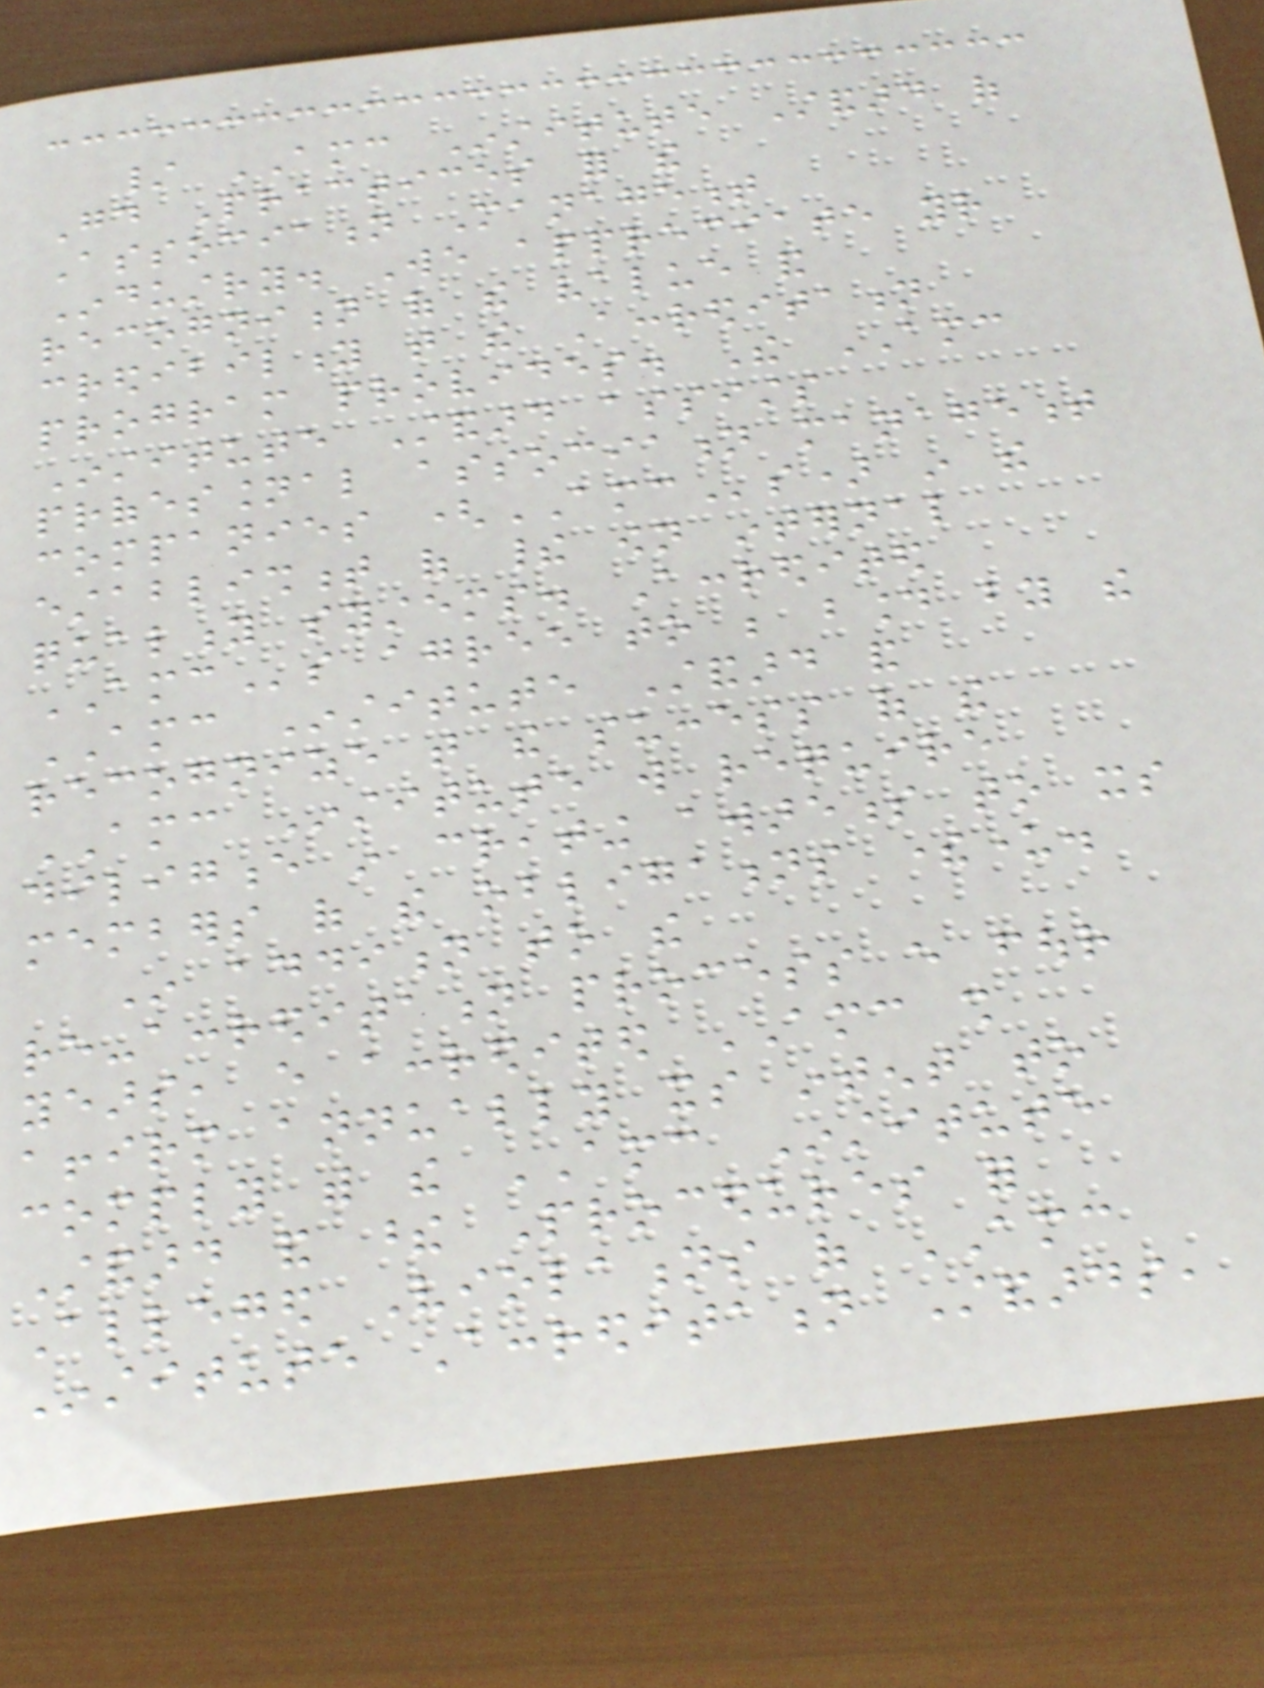/ AMC Institute Standard of
Good Practices for the
Association Management
Industry. We appreciate your
recognition of the value and
credibility that the Accreditation
program provides. The AMC
Institute Standard assists
professional association management
companies (AMCs) in the
establishment of their own internal
quality systems. Accredited
AMCs agree to be bound by the
AMC Institute Standard and
recognize that the success of the
AMC Institute will require
diligence in creating awareness to its
members of the obligations thereunder.
In addition to the
re-accreditation process every four
years, every accredited AMC shall
affirm annually its intent to
comply with the AMC Institute
Standard and these Procedures for
Alleged Violations of AMC
Institute Accreditation Standards,
